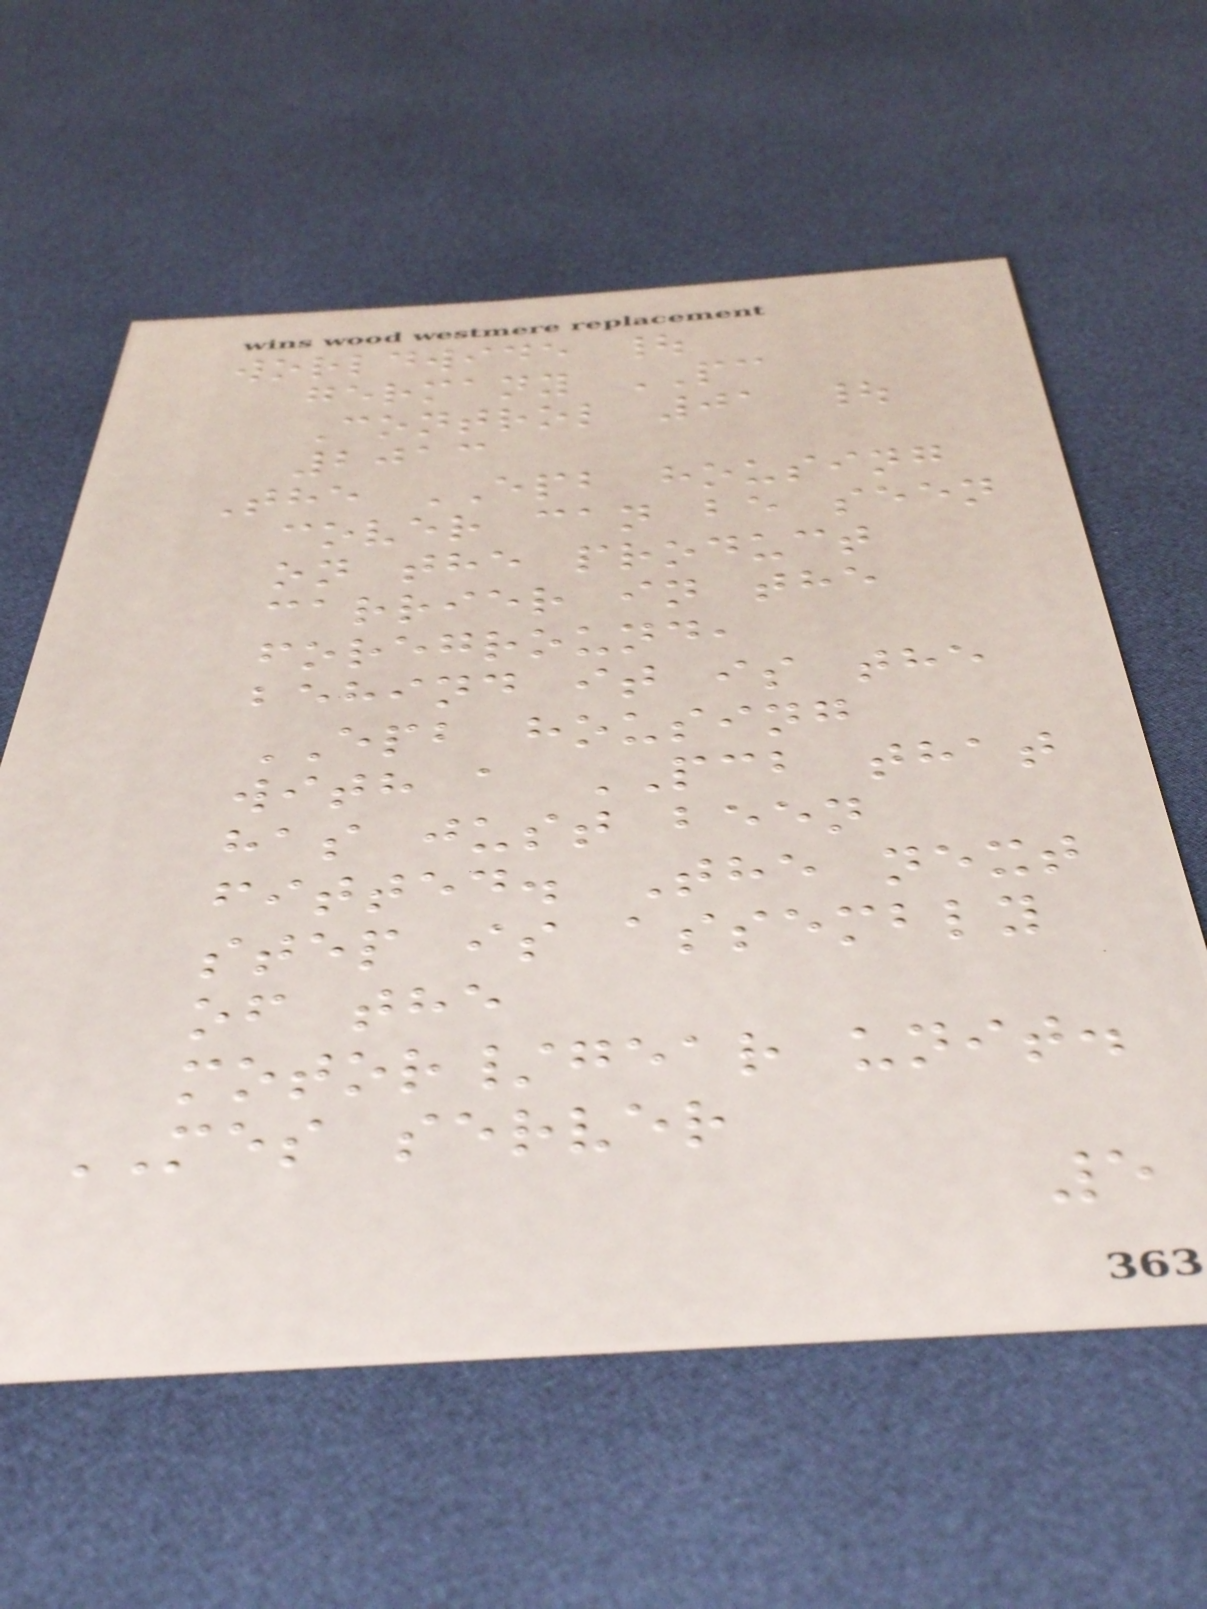worldwide |
germany PC
Control 01 |
2013
The EPB housing
cover can be seen
on the product
carrier in the
foreground,
behind it is the
EPB housing
with a PCB that
has just been
fitted. The next
step is assembly
of the
motor/gear unit.
MES server
5
